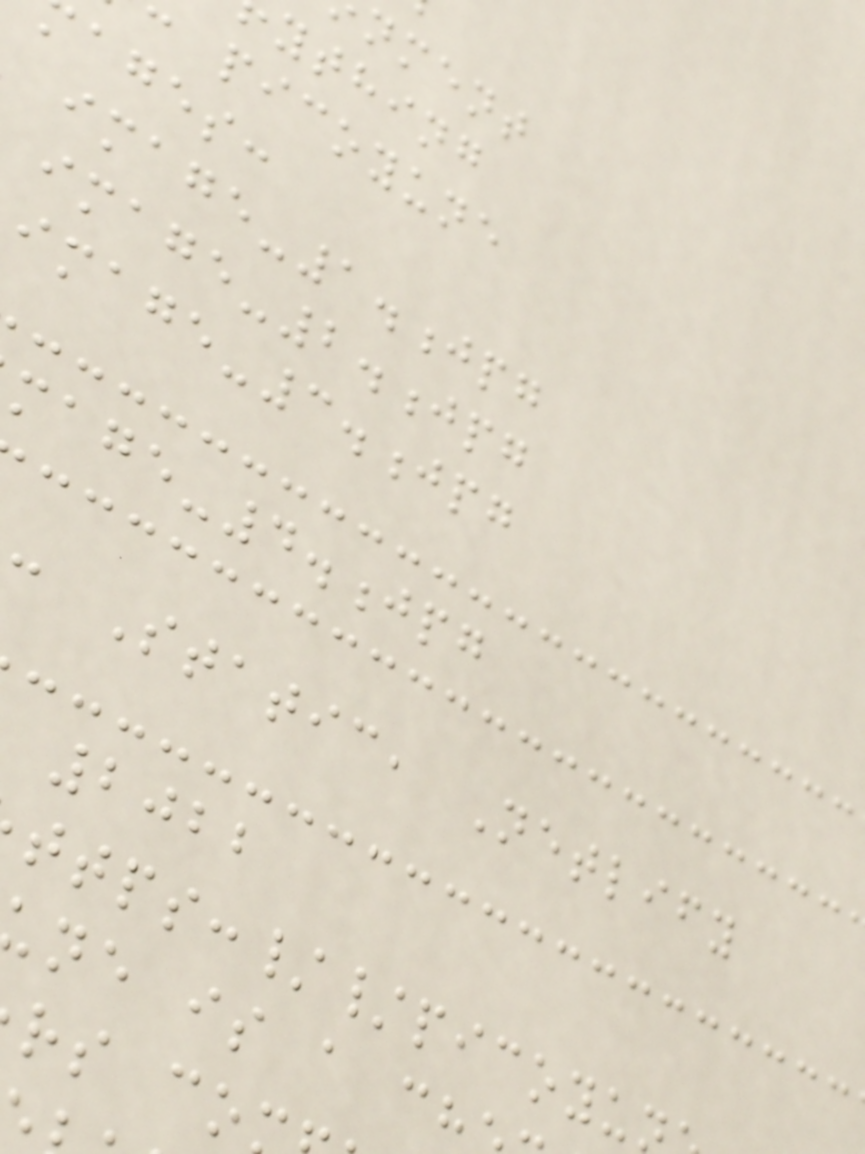nment
ything
picoyune
ages:
image-1.jpg
image-2.jpg
image-3.jpg
mage-4.jpg
: Static, Netlify
2022
ne is a ch
rs co
